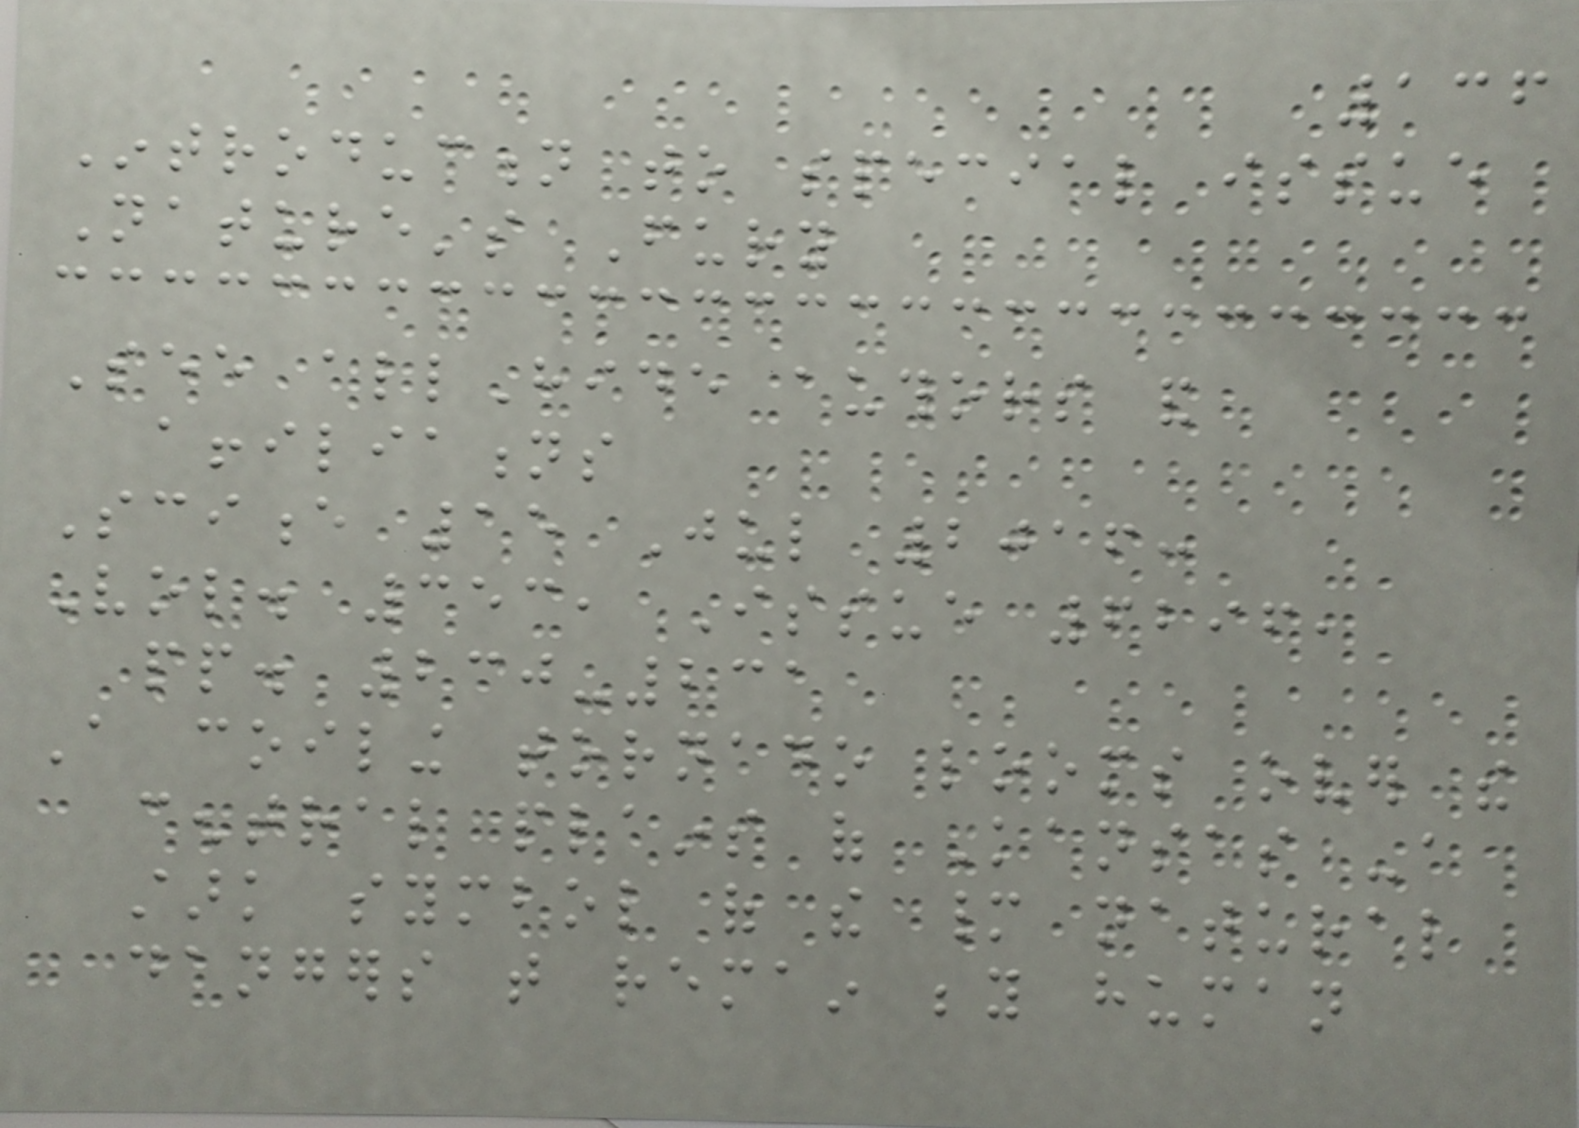136
Introduction to special issue
Nature's Fury
See allHide authors and
affiliations
Science 15 Jul 2016:
Vol. 353, Issue 6296,
pp. 230-231
A coiling tornado looms over the
central plains of Kansas -a
stark symbol of the many natural
dangers that remain beyond human
